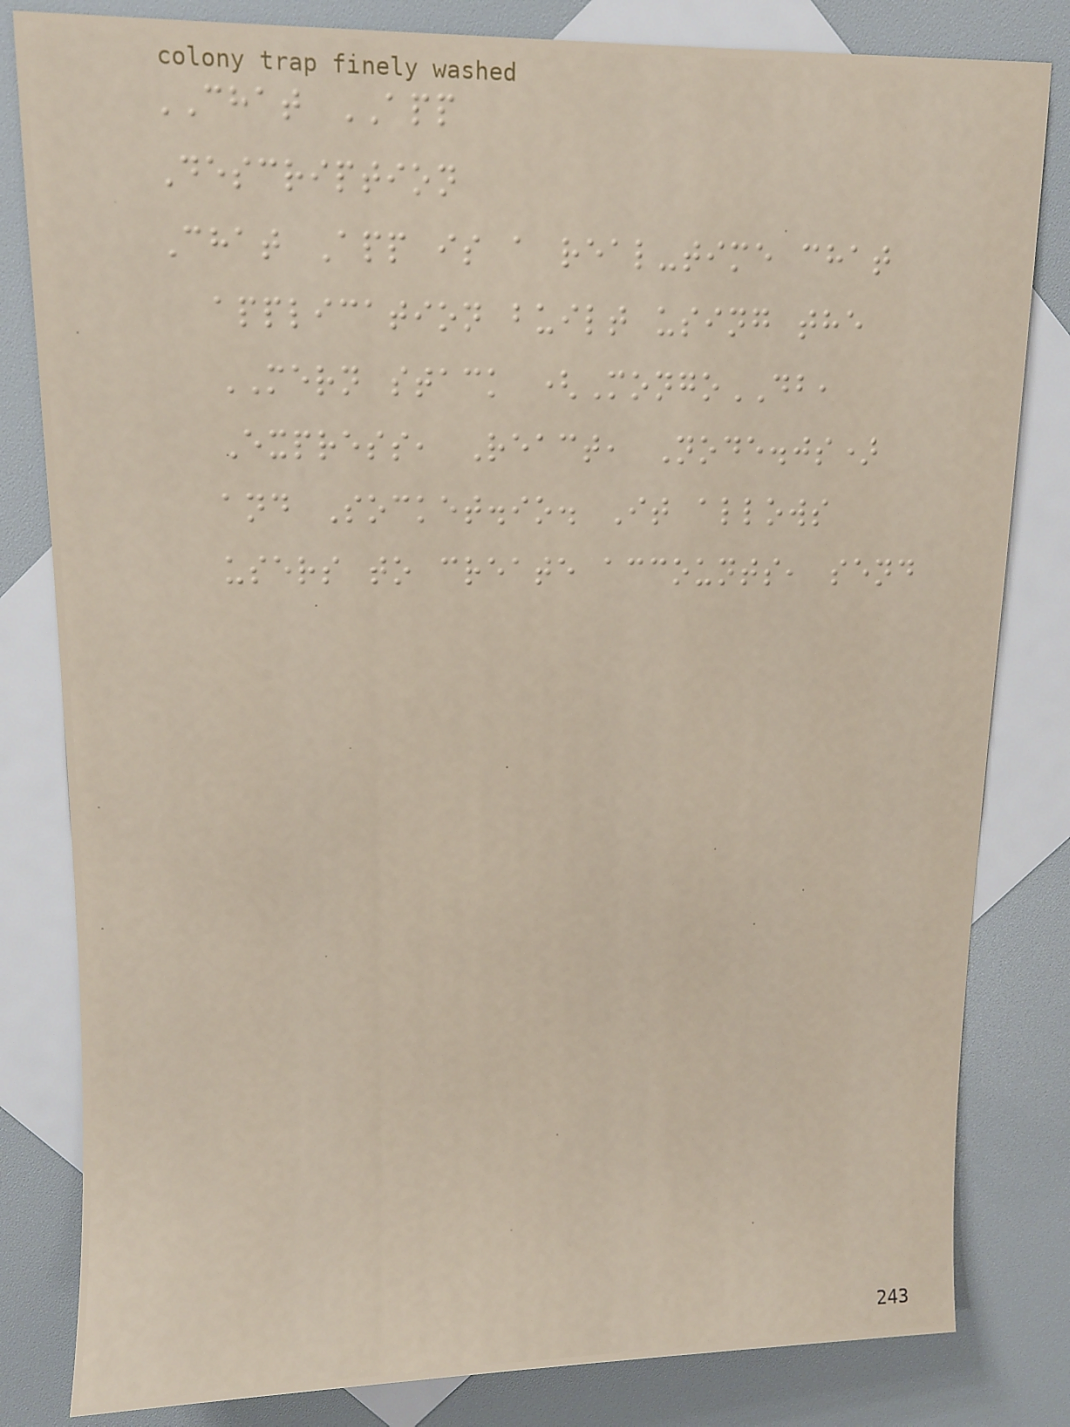CHAT APP
Description
Chat App is a real-time chat
application built using the
MERN stack (MongoDB,
Express, React, Node.js)
and Socket.io. It allows
users to create accounts, send
